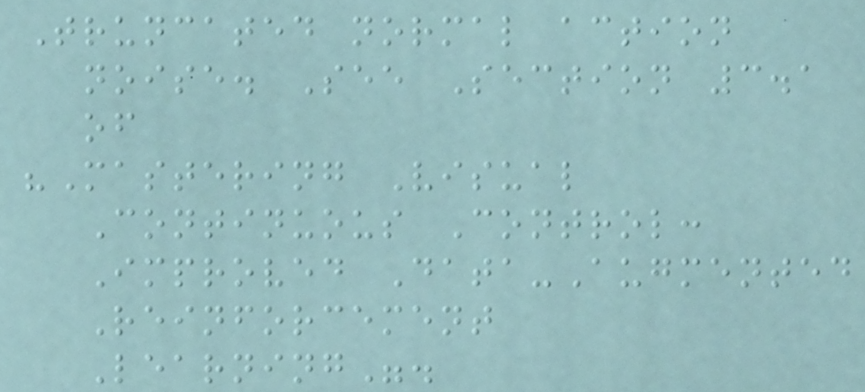Truncated normal action
noise. See Section 3.1
of
"Mastering Visual
Continuous Control:
Improved Data-Augmented
Reinforcement
Learning".
